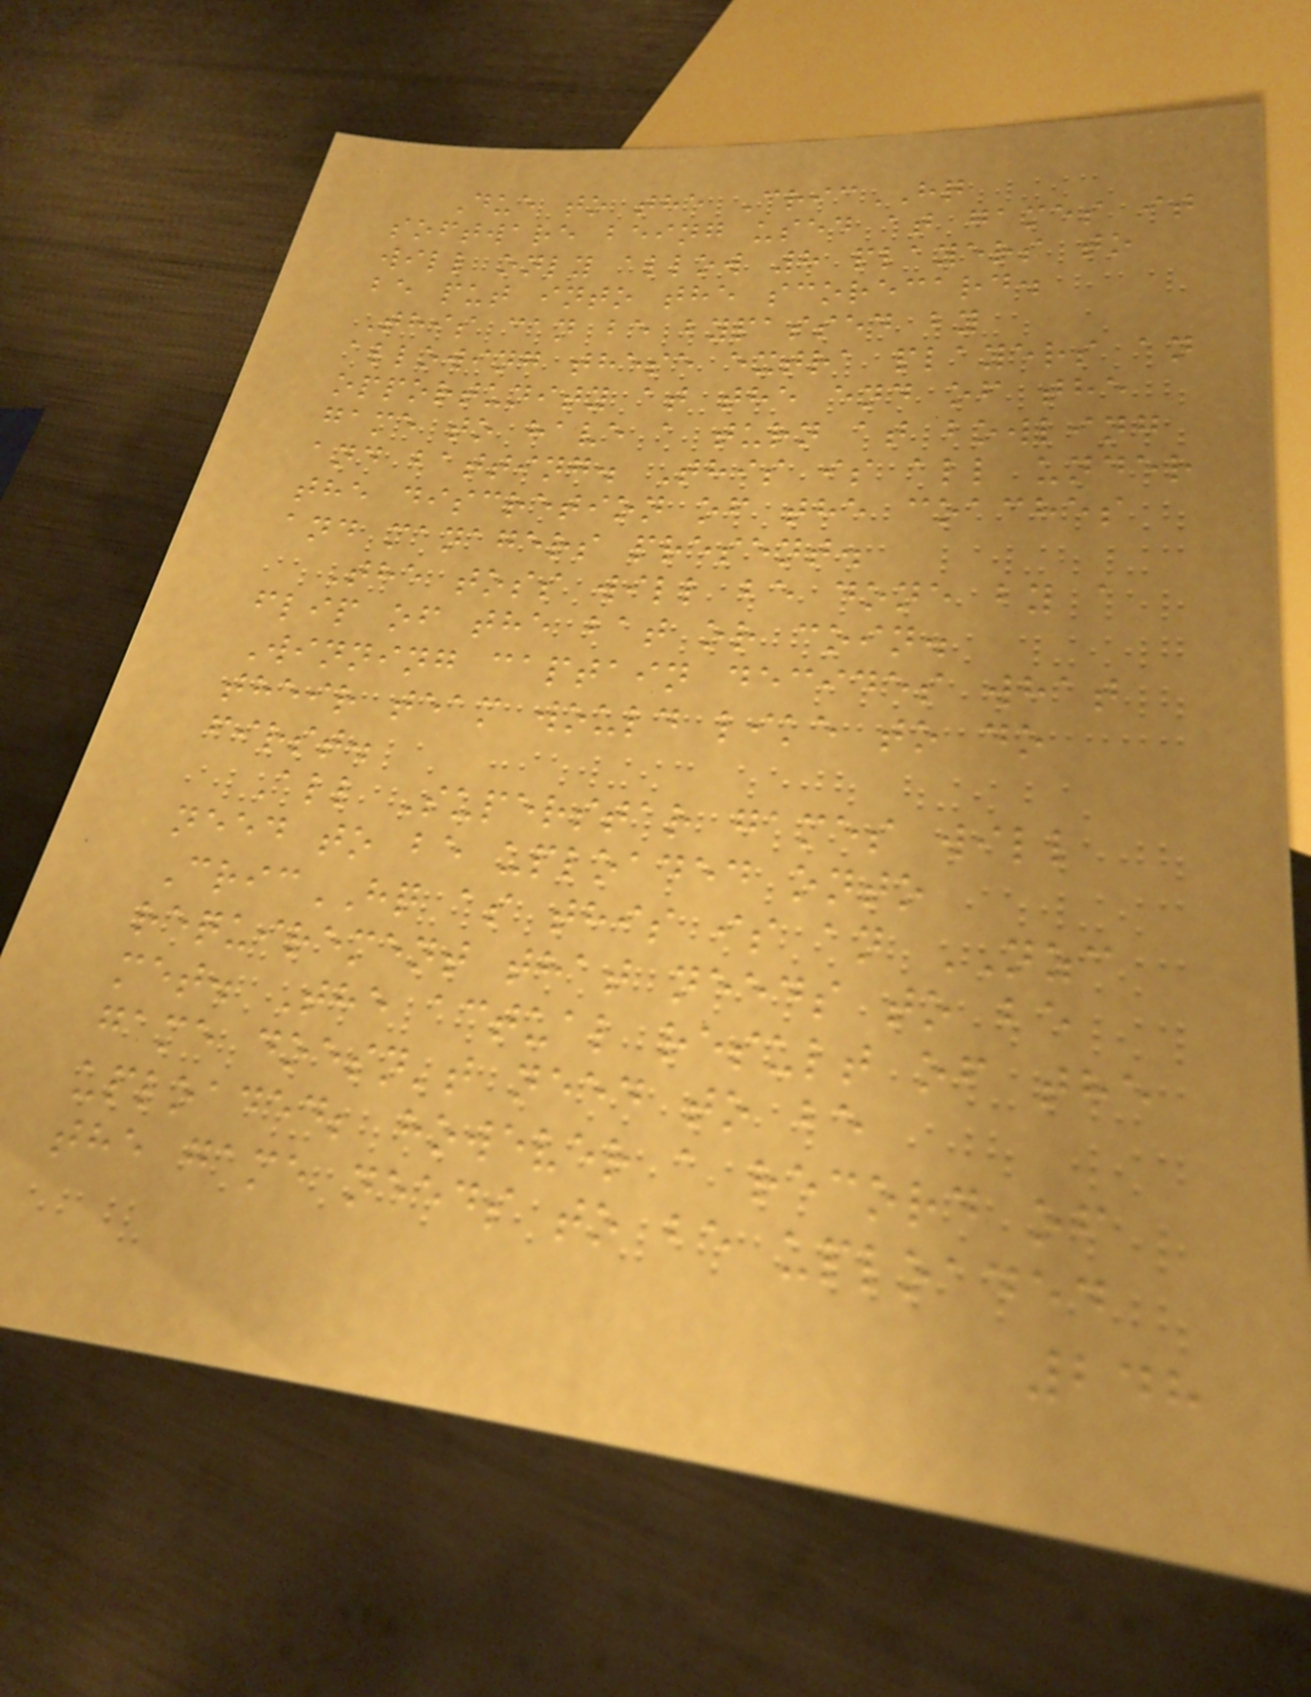Due to the CricHQ
software being used at games it
will only allow 8 players to
be put into the scorecard.
This can be bypassed by
allowing these extra players an
opportunity at the end of the
game to have a turn at bowling
and batting. This is all under
the discretion of the coaches
and managers present.
The toss will be done by a
flip of the bat or coin.
Winning captain decides what
their team would like to do
first.
All Superstar games will
need to be uploaded onto
CricHQ as this is an NZC
requirement that needs to be
met. The actual result of the
game doesn't need to be
uploaded; however a record of
the game needs to be uploaded
248
